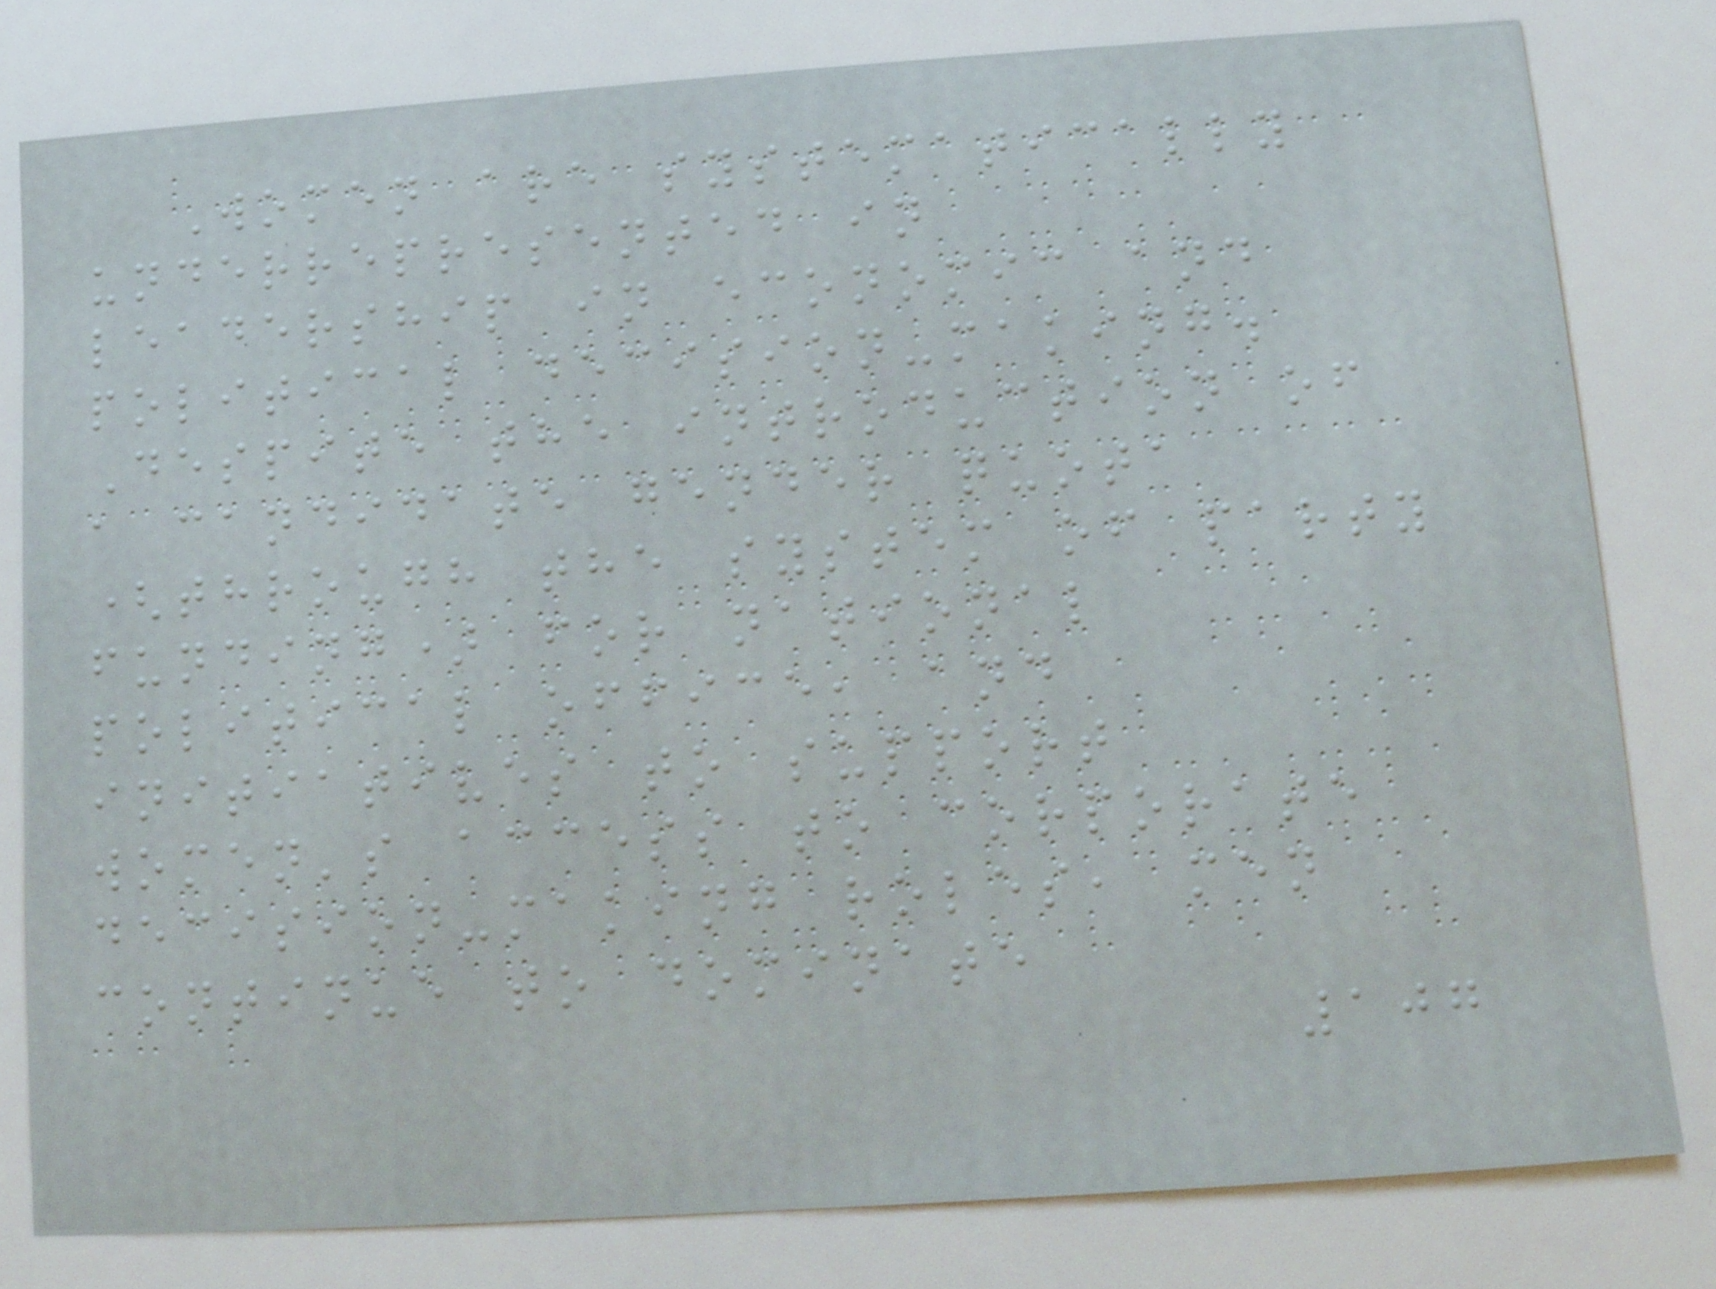Women are systematically
underrepresented in
leadership in economic and
political decision-making.
Despite the introduction of
a candidate gender quota
(through the system of party
funding) for national
political office, and
initiatives to support
women's access to corporate
decision-making roles, men
continue to dominate
107
